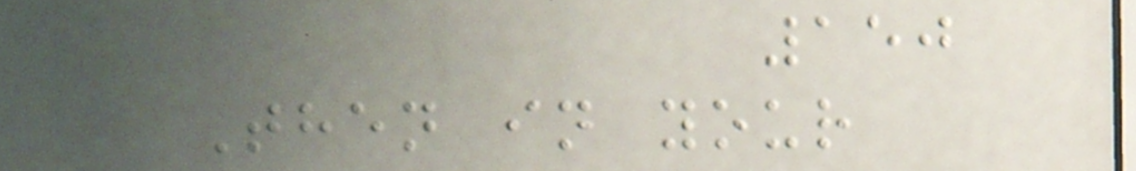150
Then in your
